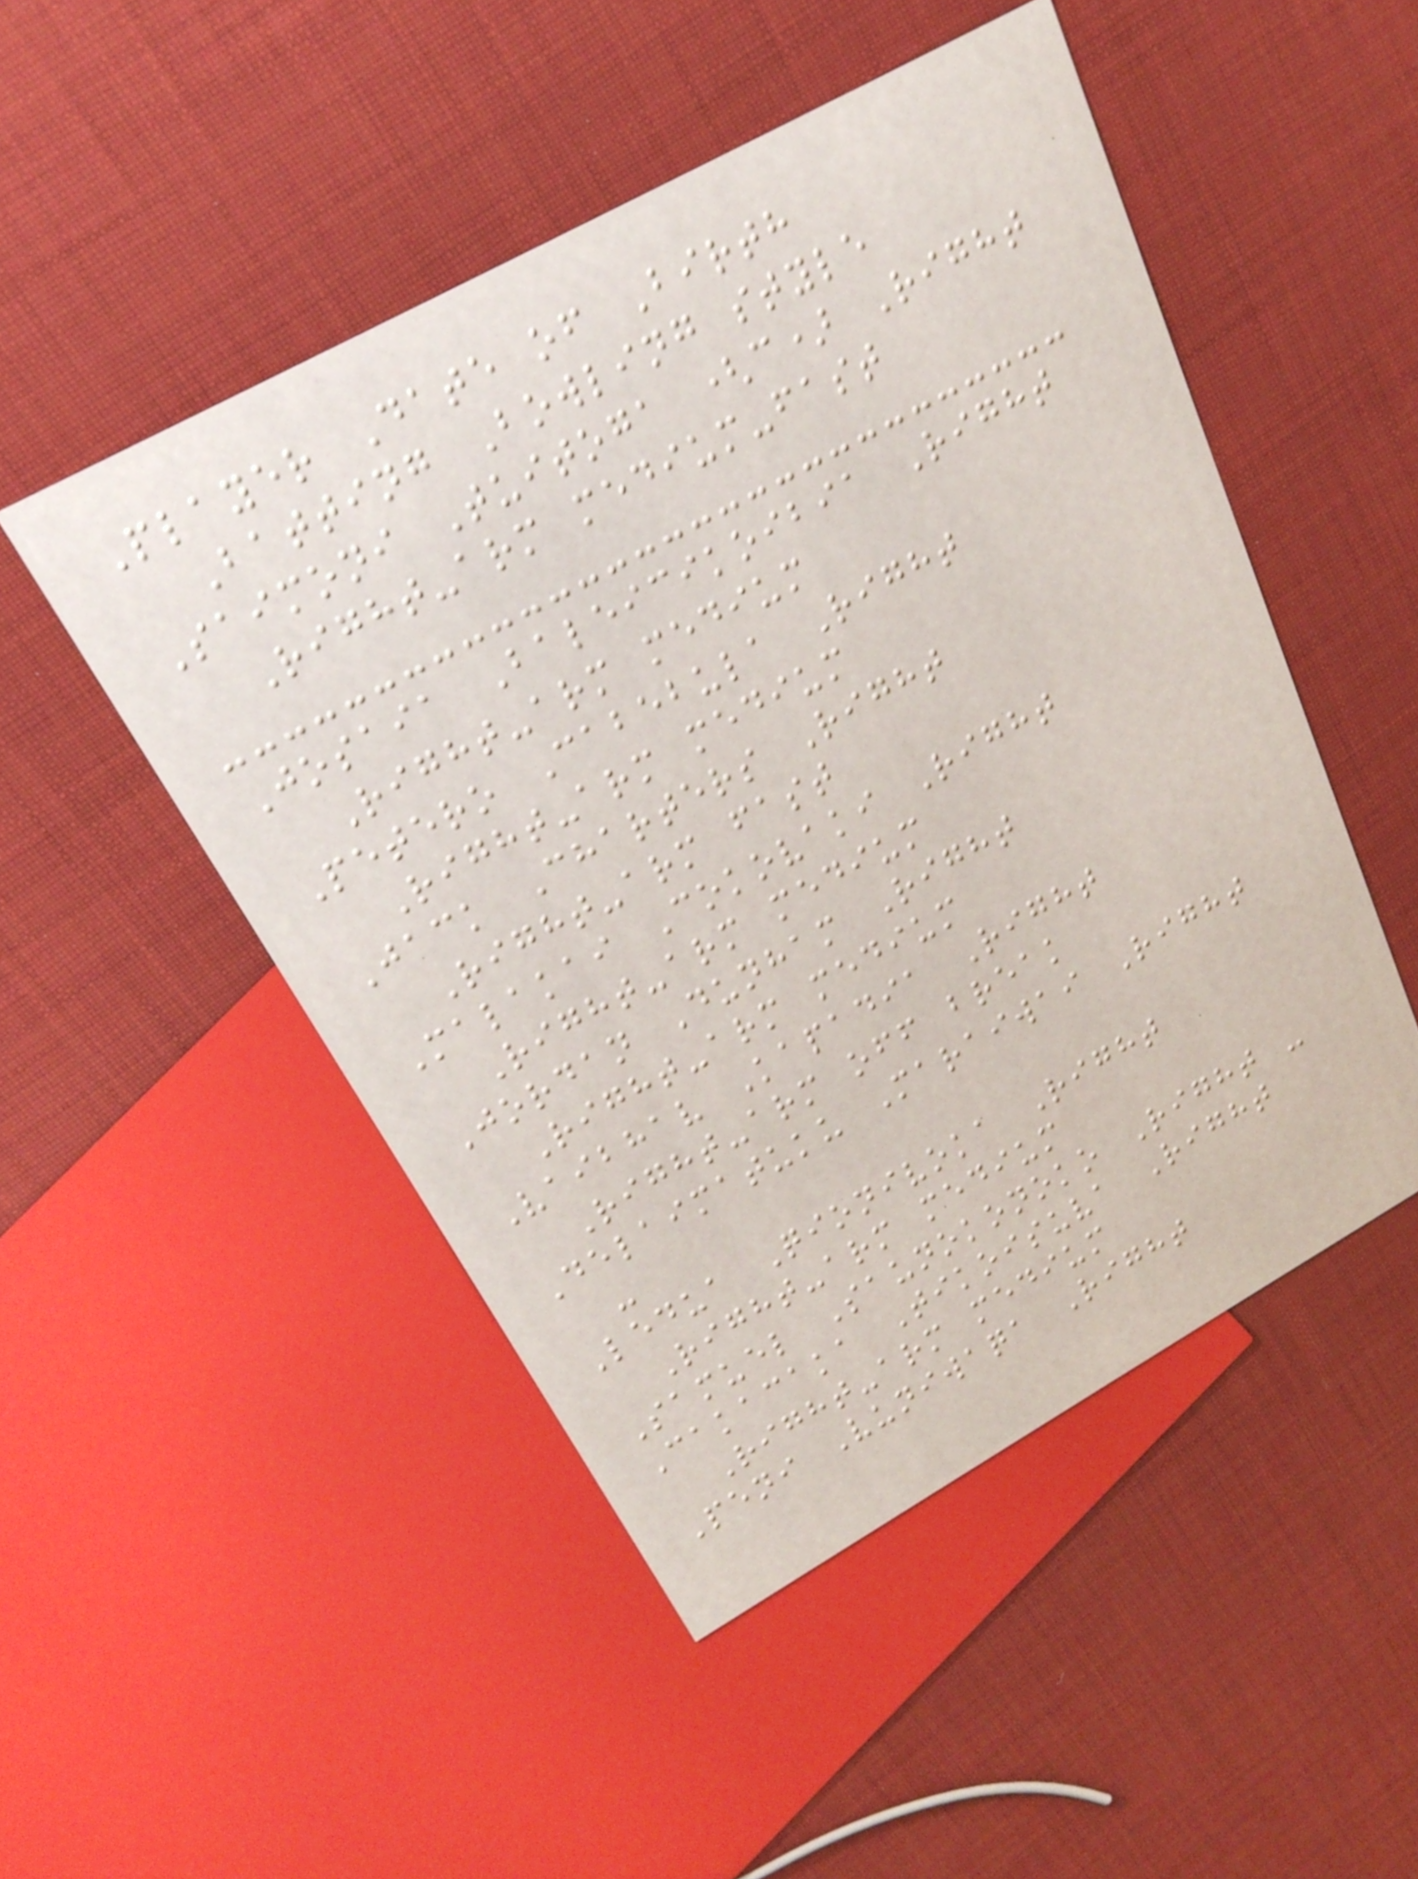Player Date of Birth
Batting Bowling style
Saimoni Tuitoga (c) Right
Right-arm medium-fast
Josaia Baleicikoibia Right
Right-arm medium
Petero Cabebula Right
Right-arm medium
Jack Charters Right
Right-arm fast
Malakai Cokovaki Right
Right-arm medium
Jordan Dunham Right
Right-arm medium
Vaibhav Kapadia Right
Right-arm off break
Delaimatuku Maraiwai Right
-
Ledua Qionivoka Right
Right-arm medium
Samuel Saunokonoko Right -
Cakacaka Tikoisuva Right
Right-arm medium
Peni Vuniwaqa Right
